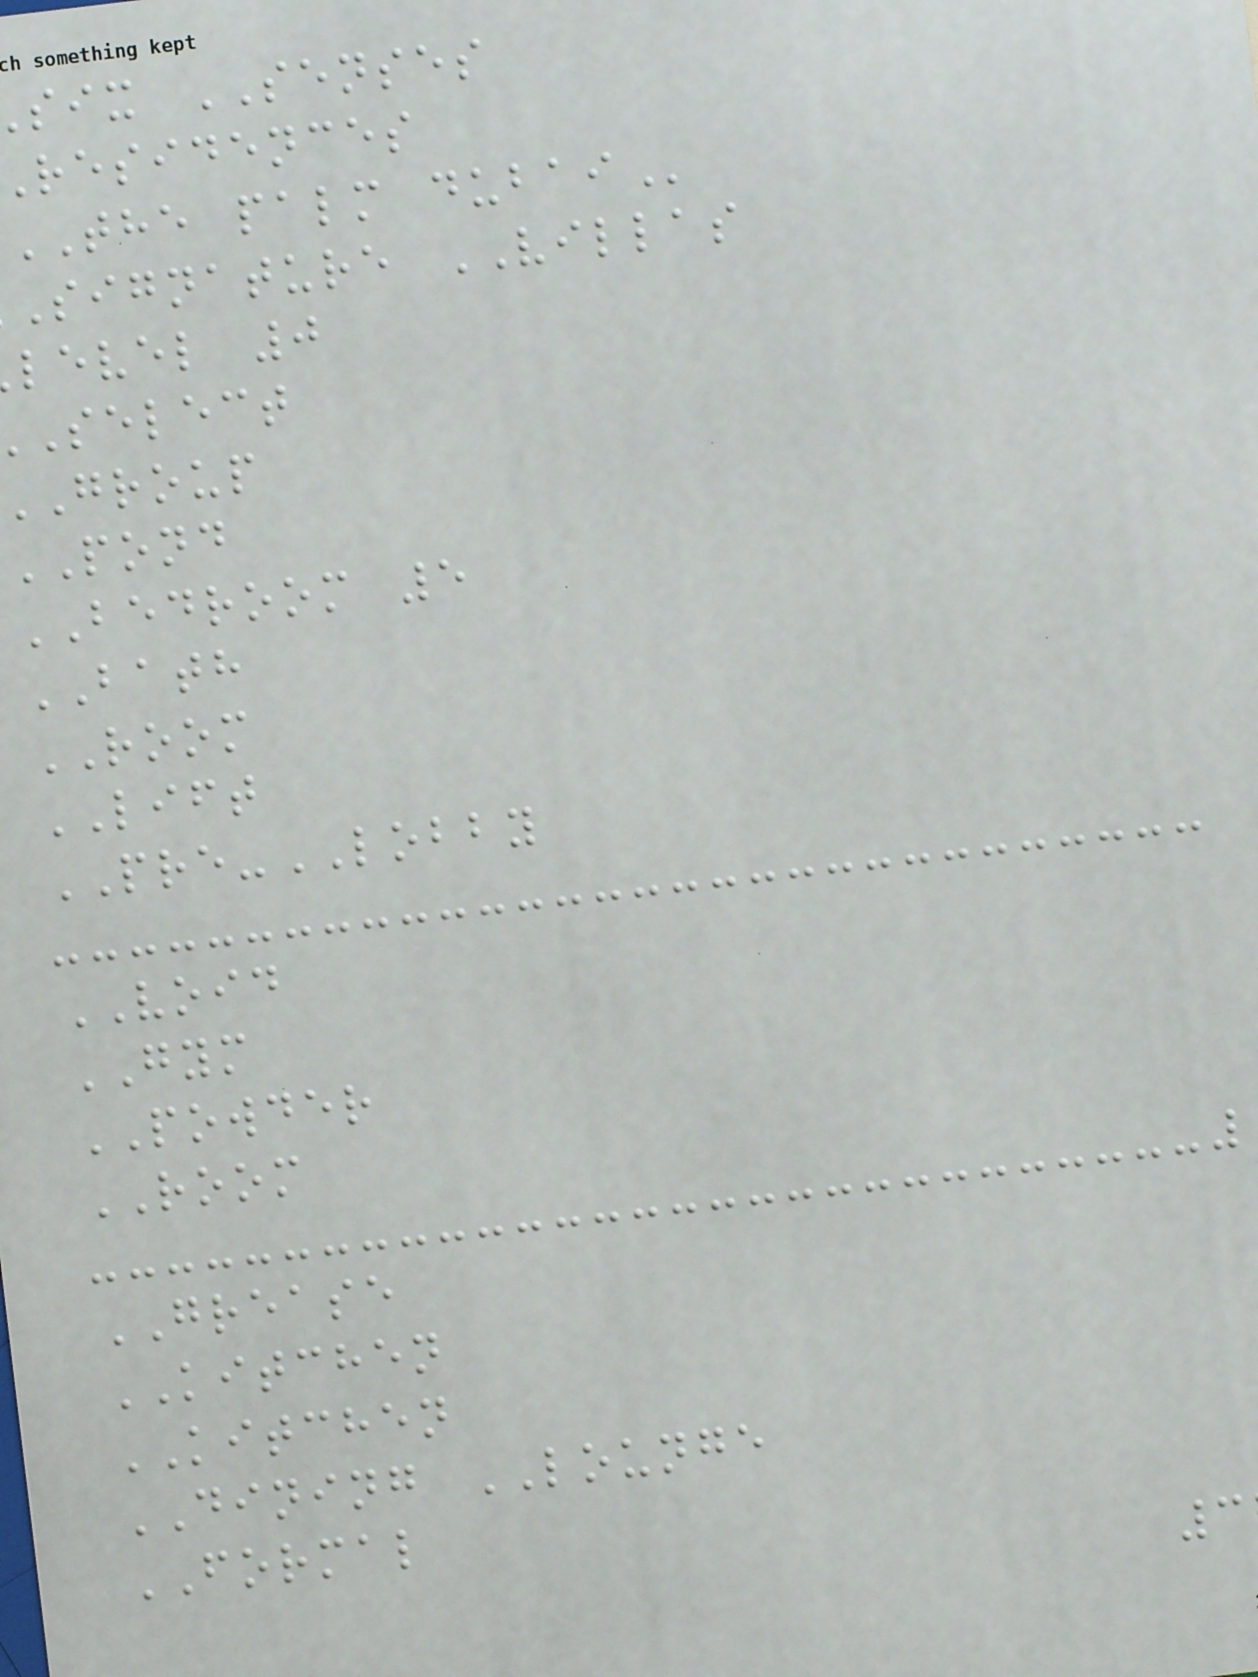six SENSES
residences
THE palm
signature VILLAS
level 0
select
group
POND
BEDROOM 5
BATH
ROOM
LIFT
PRE-LOBBY
VOID
GYM
POWDER
ROOM
GREASE
KITCHEN
KITCHEN
DINING LOUNGE
FORMAL
